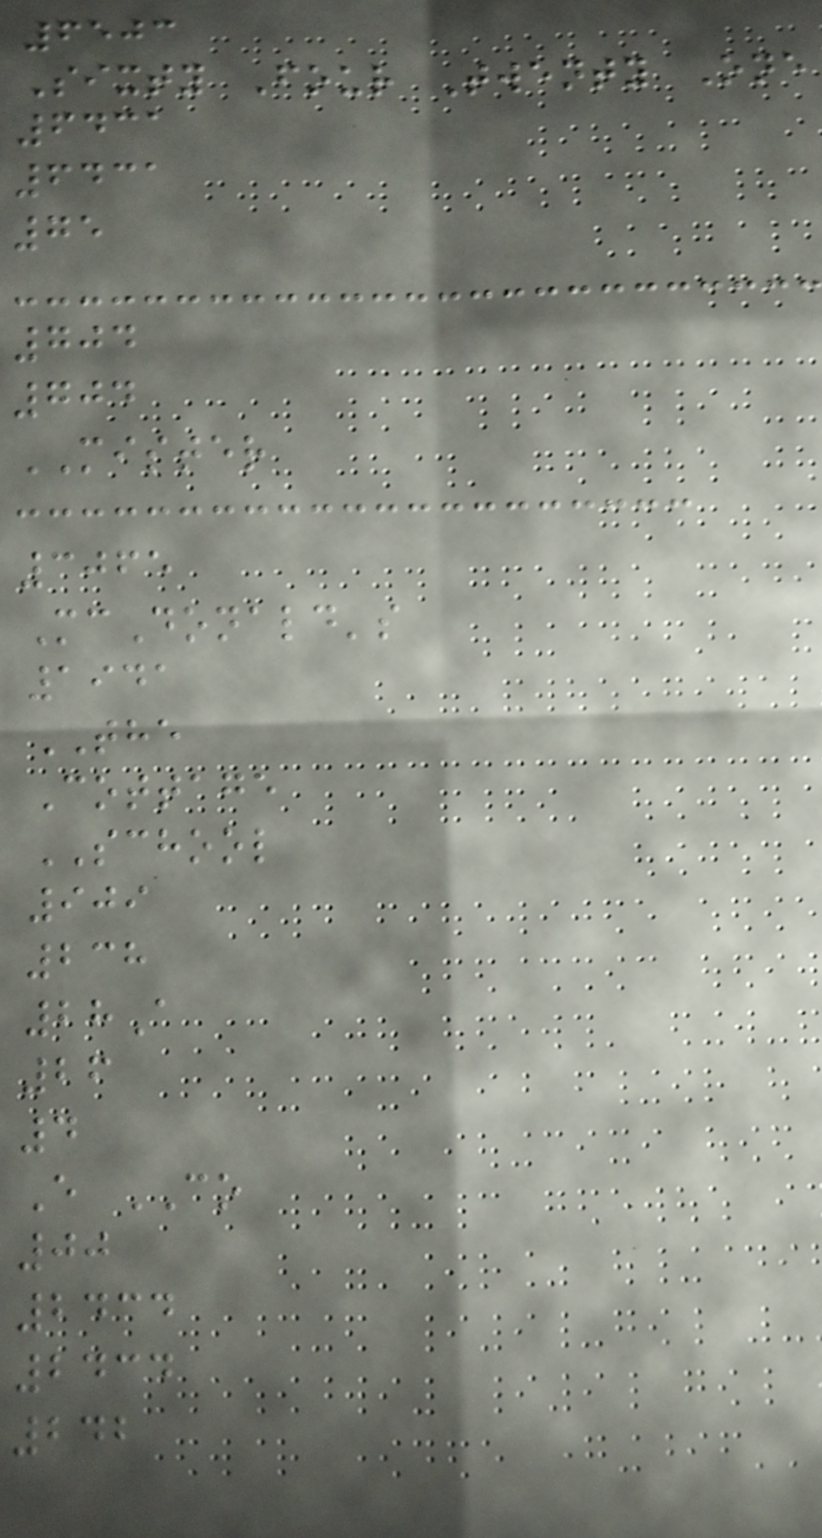6503
Sixty Four Twenty One
6431
6431
75
704
704
MISTER
3065
McDonald's
1941
THE
Cottage
SCHOOL
909
238
28A
26
4
E CO
00
2434
2434
242
